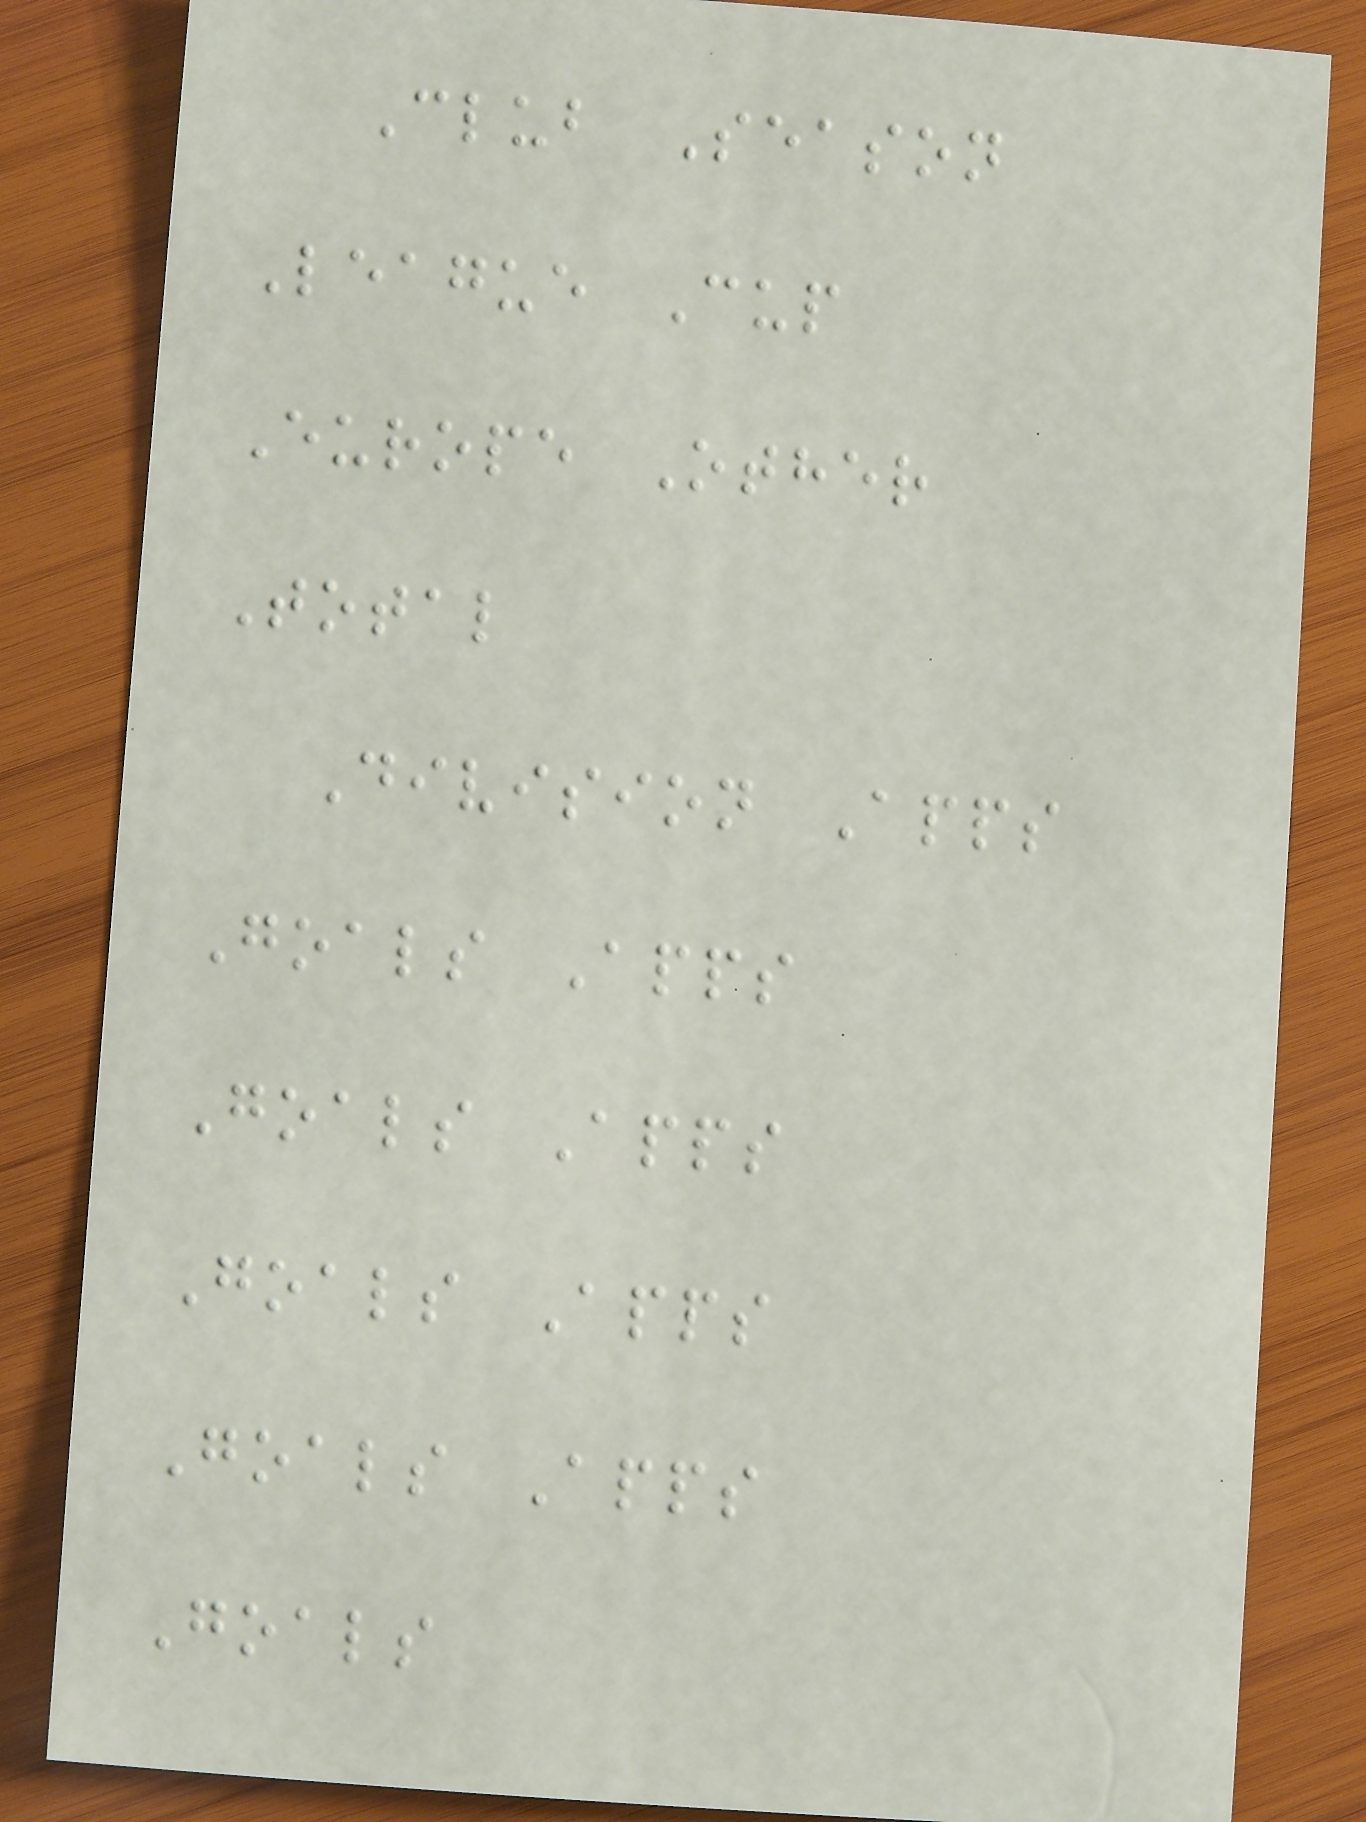Club Season
League Cup
Europe Other
Total
Division Apps
Goals Apps
Goals Apps
Goals Apps
Goals Apps
Goals
